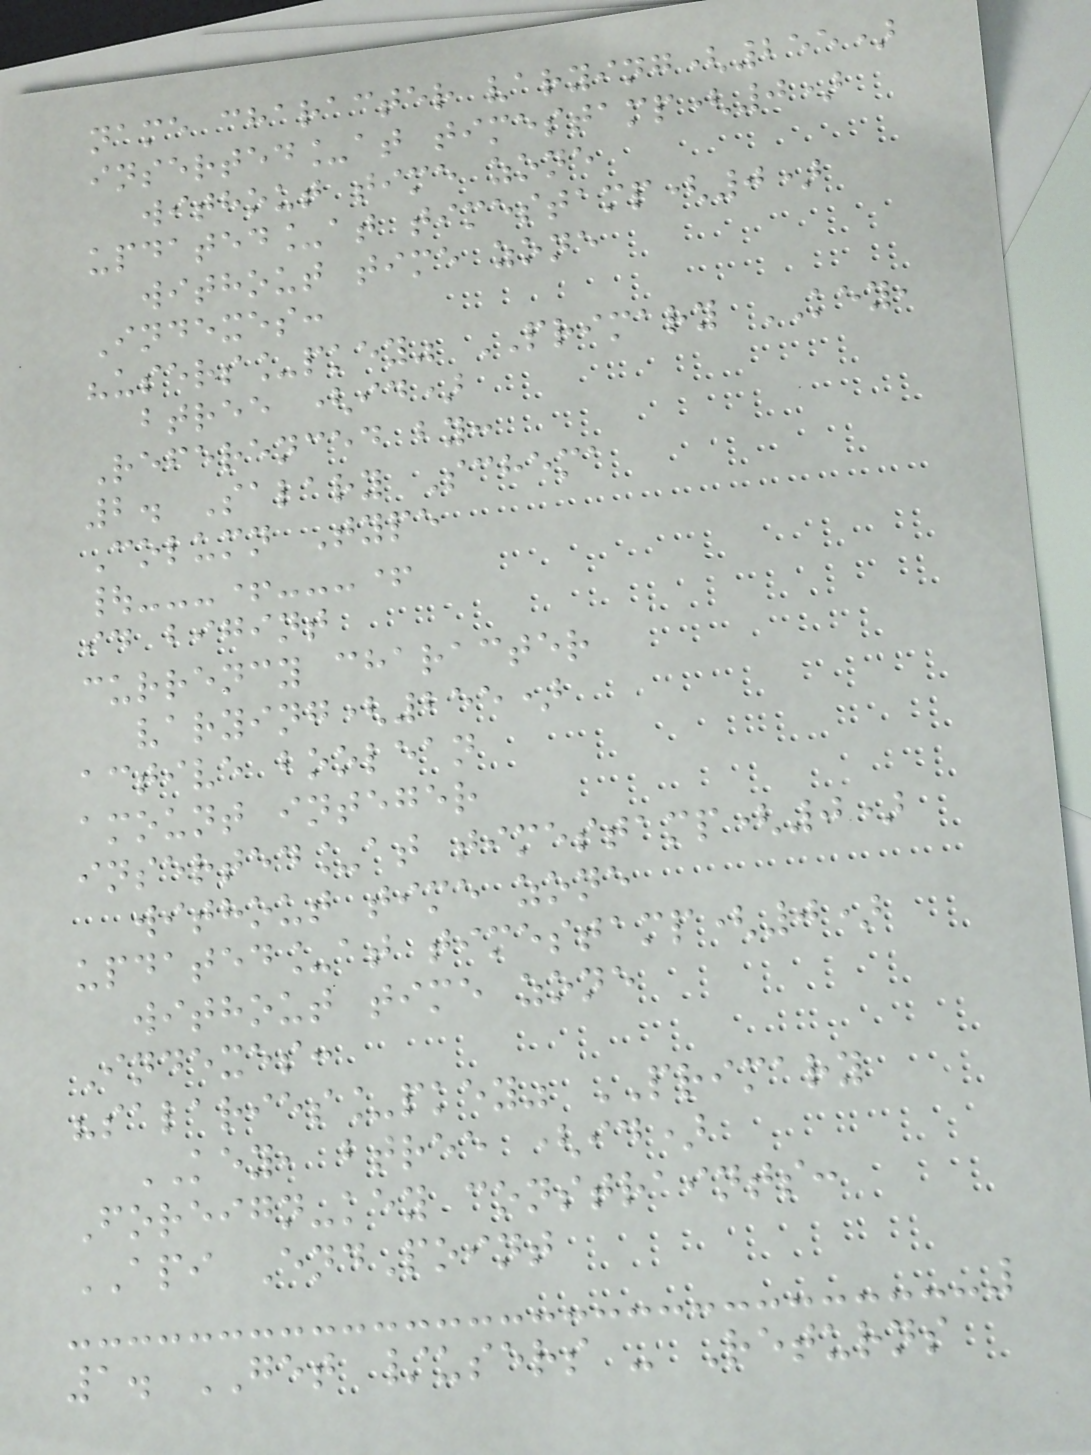name character varying(255)
inserted_at timestamp(0)
without time zone
updated_at timestamp(0)
without time zone
Indexes:
"users_pkey" PRIMARY KEY,
btree (id)
Referenced by:
2. Salary Schema
Column Type
|---+---+
id bigint
currency character
varying(255)
active boolean
amount integer
inserted_at timestamp(0)
without time zone
updated_at timestamp(0)
without time zone
Indexes:
"salaries_pkey" PRIMARY
KEY, btree (id)
Foreign-key constraints:
API EndPoint
1. GET /users - Returns
